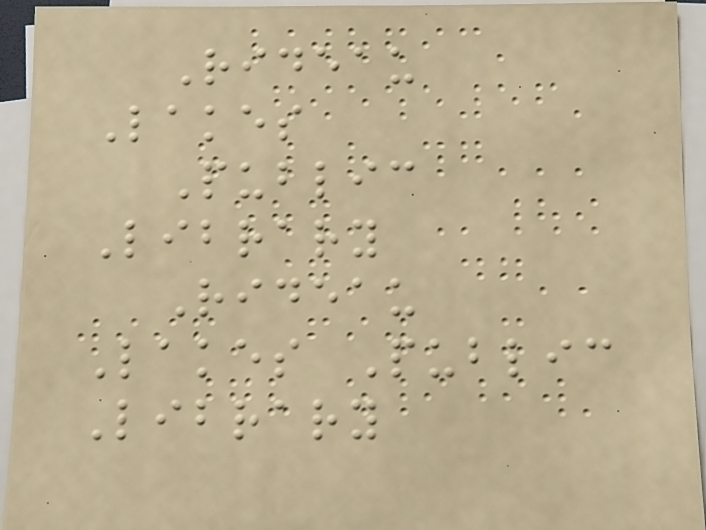Rideau
Lakes
Public
Library
Rideau
Lakes Public
Library
